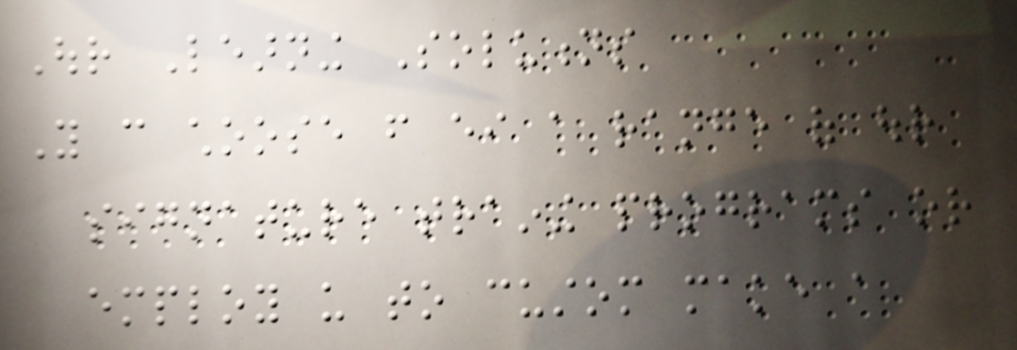Our Learning Solutions
You can choose from either a range of our
signature training programs or
employ us to custom make a
